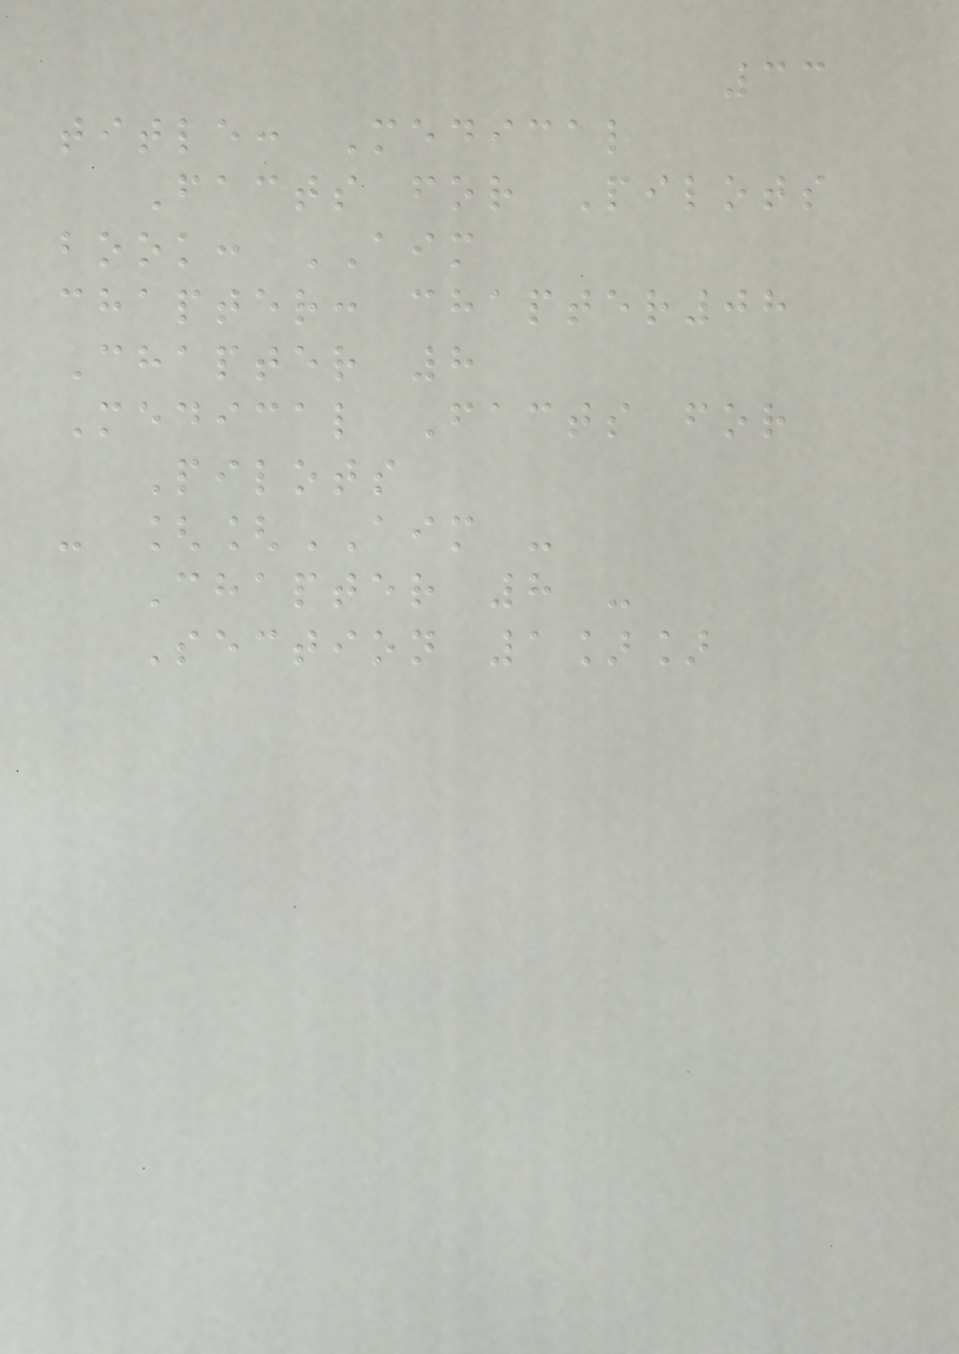33
title: Medical
Facts for Pilots
book: AIM
chapter: chapter08
Chapter 8
Medical Facts for
Pilots
- [[AIM -
Chapter 8 -
Section 1]]
